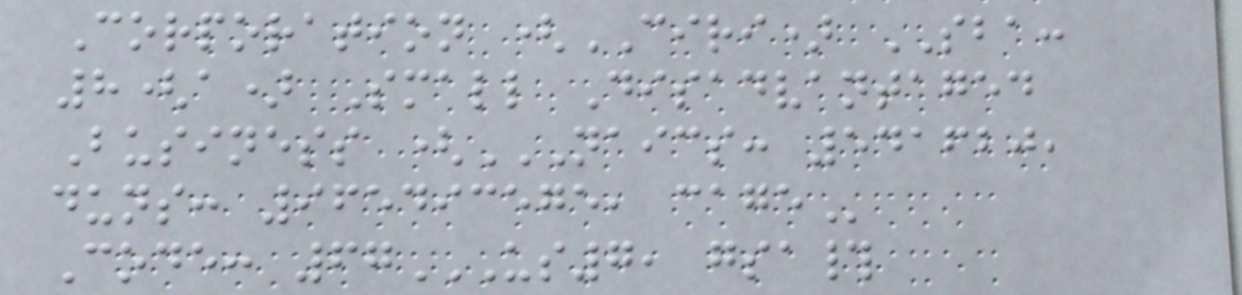Corporation (CIRI) SBA:
8(a) Small Disadvantaged
Business (NAICS: 541620,
DUNS: 965493575, CAGE
Code: 67US7, GSA#
